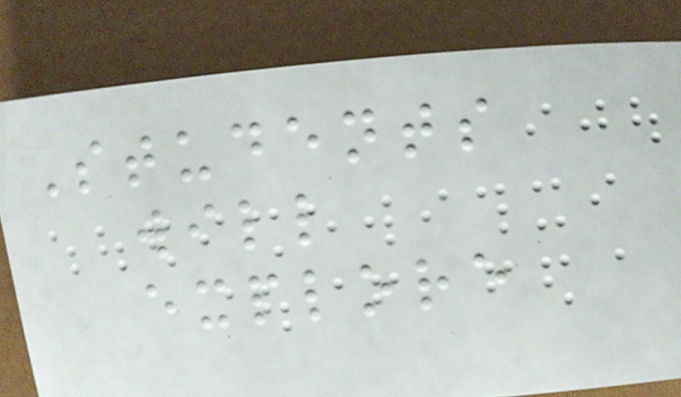Students
will
explore
